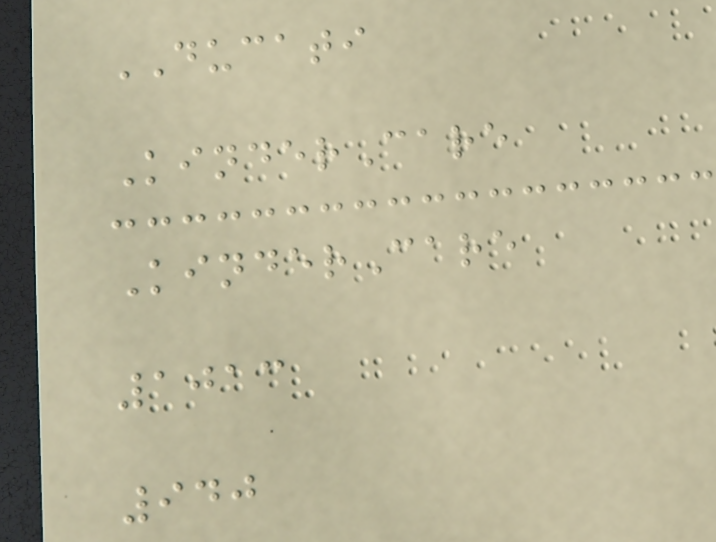DUCATI
KinderCare
KinderCare
1013
940
